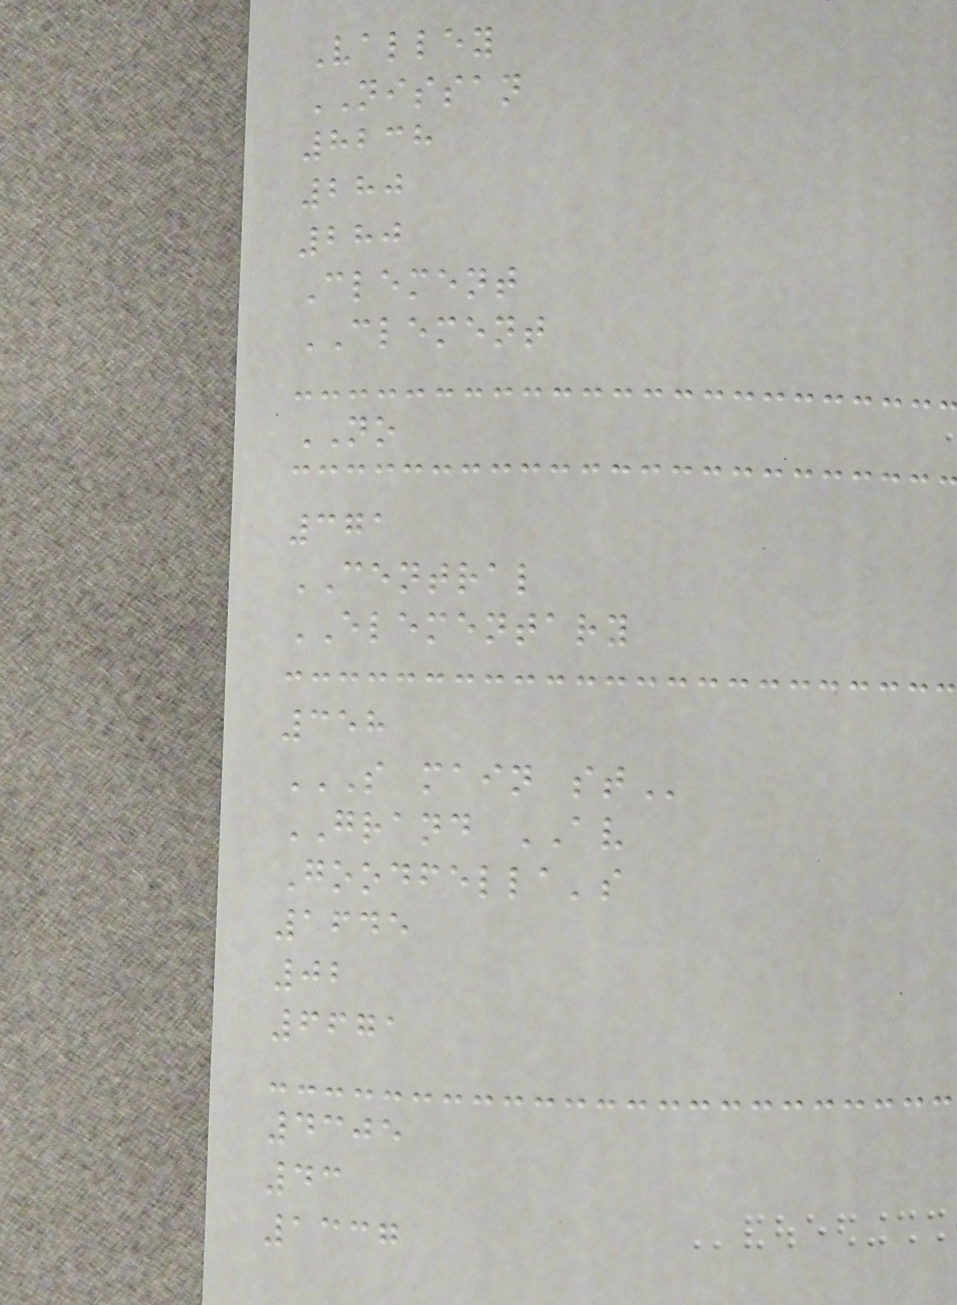Valley
NISSAN
8238
280
280
Clement
CLEMENT
NO
371
CENTRAL
ELEMENTARY
358
S MAIN ST
GRAND AV
Goodfella's
1645
02
6671
4305
43
1337
